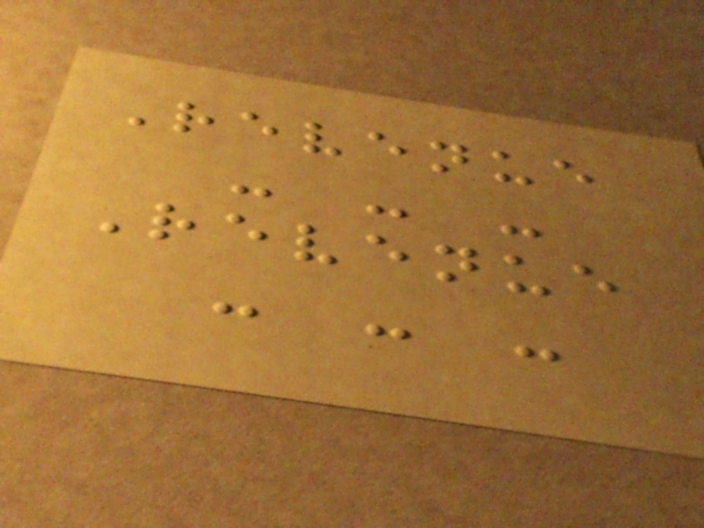Revenue
- - -
Revenue
- - -
